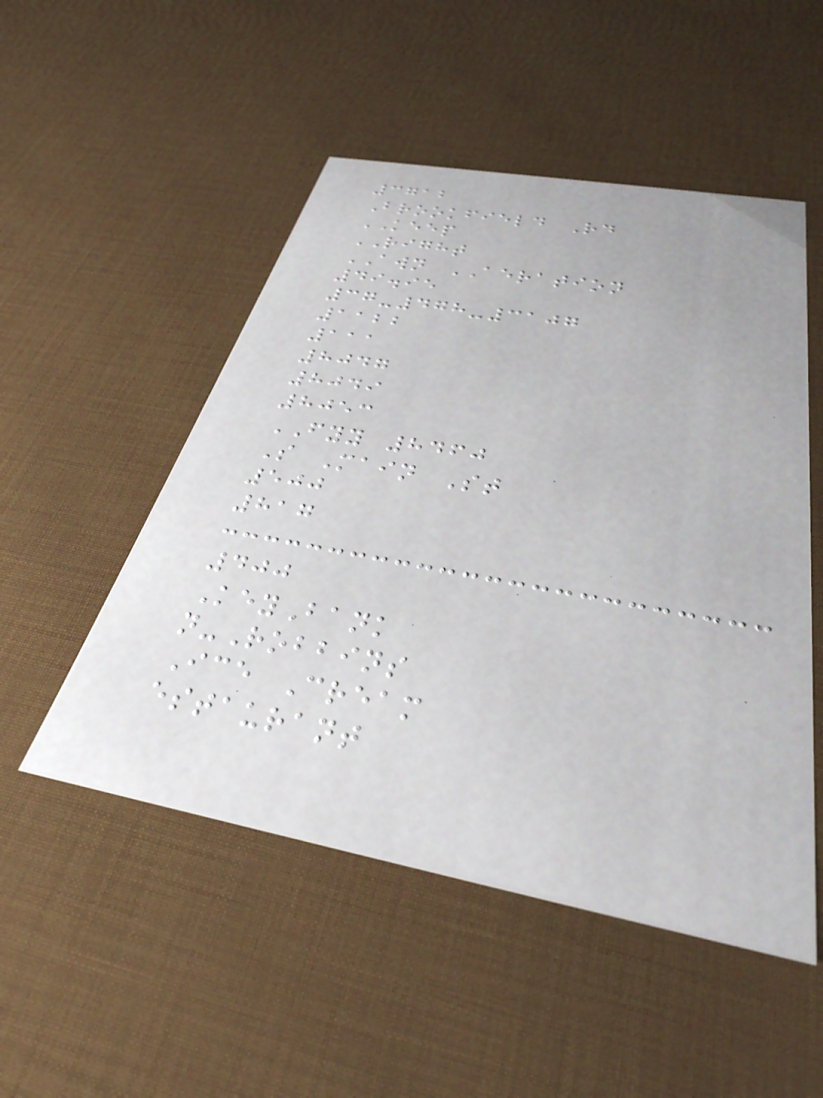3712
Brookfield Rd
KEEP
RIGHT
AWN AERATION
49.95
37-478-3107
1122
111
8047
8049
8053
FYY 8460
S Main St
500
817
400
KeyBank
n-Robbins
Ice Cream
estaurant
